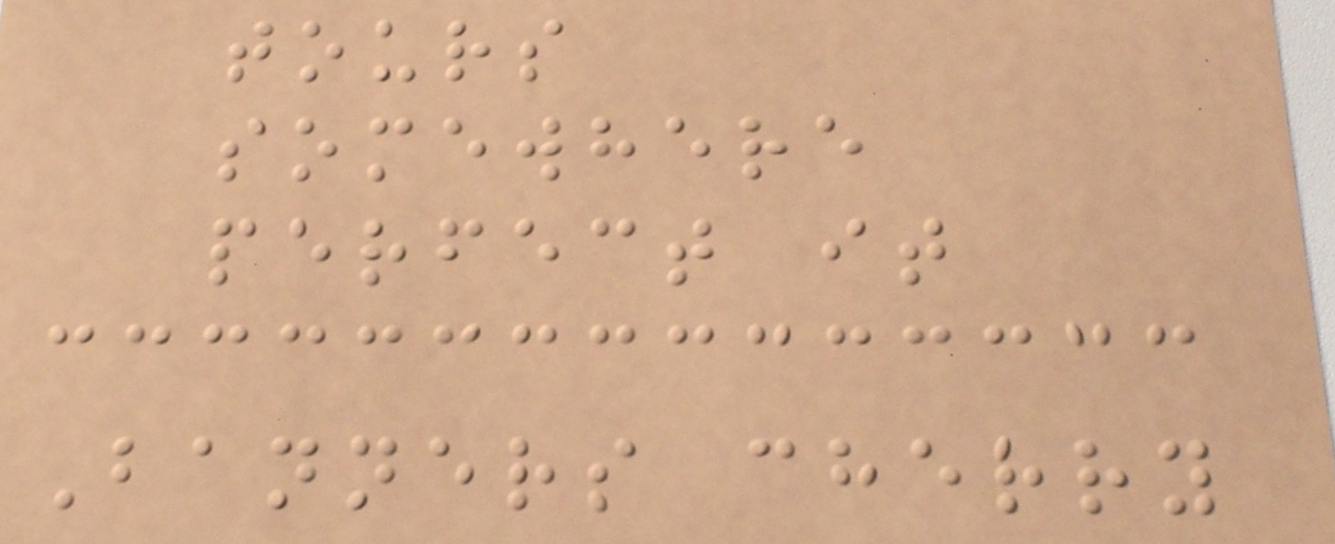tours
somewhere
perfect it
Banners cherry
